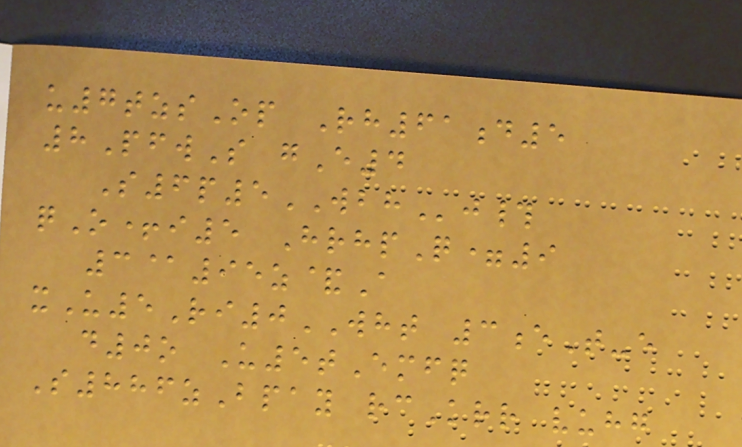u7tzsOp Rh61d5
8PfwS gE4
S6p5WBHj#
qO+i5 HrhpQ=9
3@95z&A
xU5Ri0WHT 3eT-e
d0o U5tEmfq
S886zBpay rcKrr vuhg
